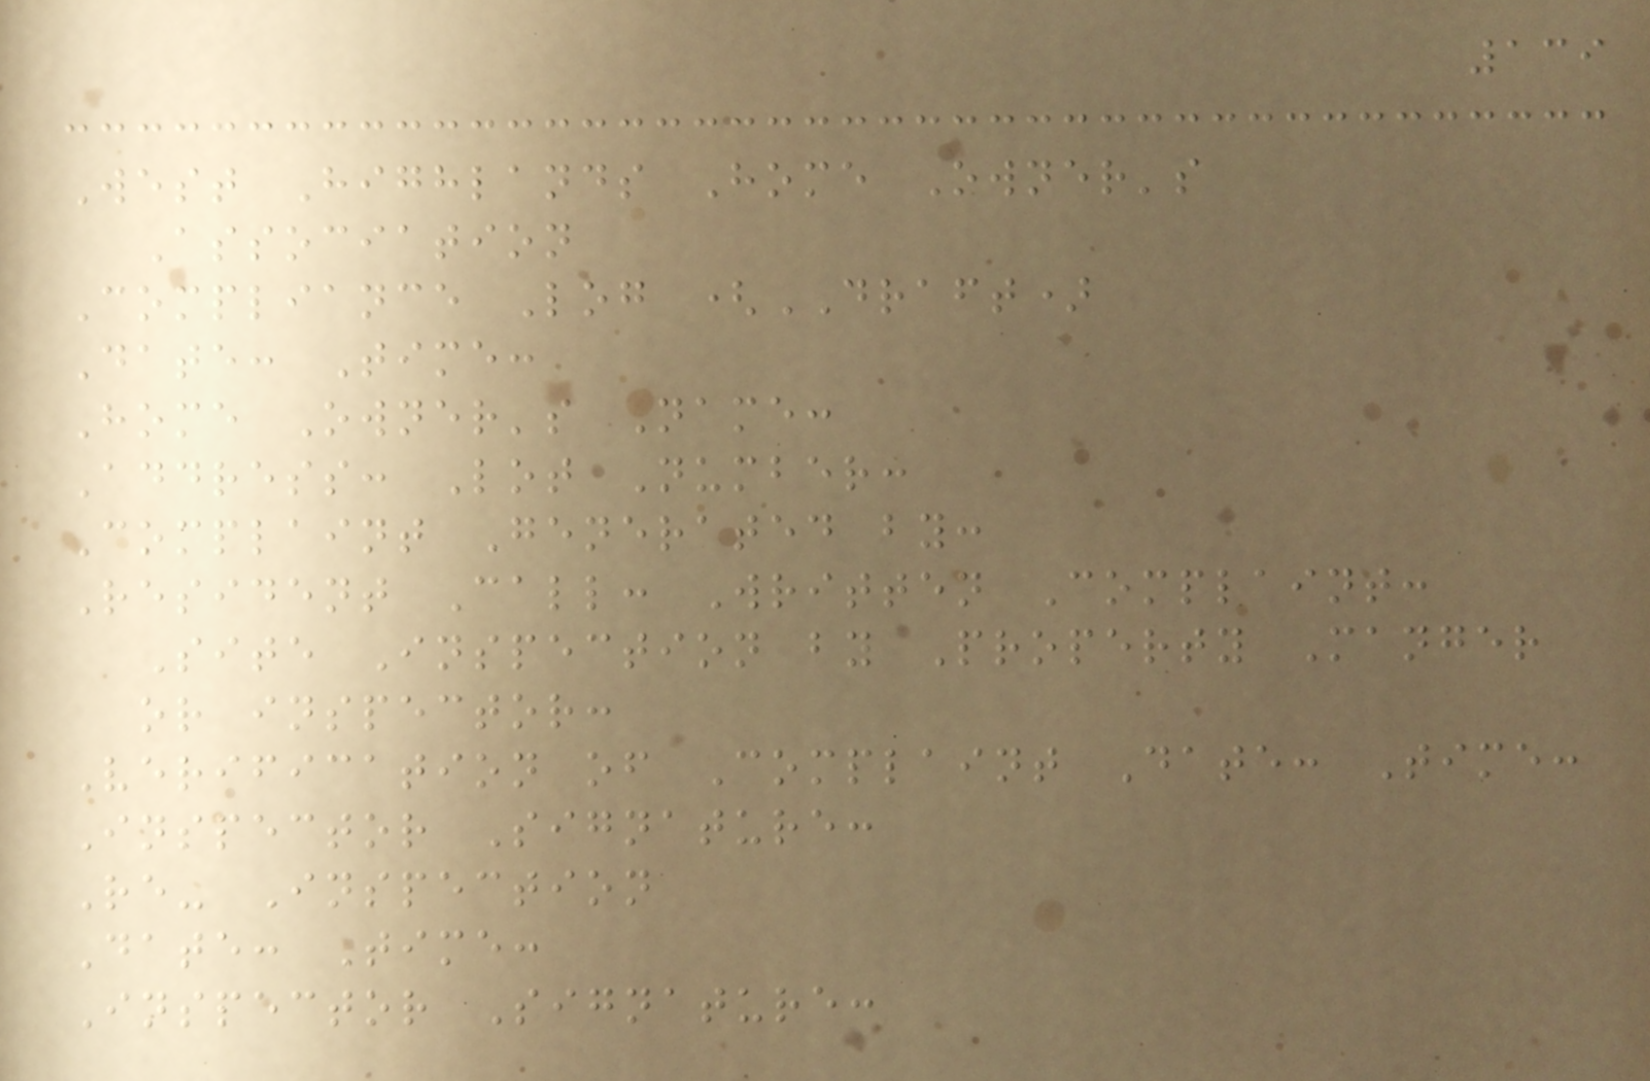139
West Highlands Home Owner's
Association
Compliance Log (DRAFT)
Date: Time:
Home Owner's Name:
Address: Lot Number:
Complaint Generated by:
Resident Call: Written Complaint:
Site Inspection by Property Manger
or inspector:
Verification of Complaint Date: Time:
Inspector Signature:
Re- Inspection
Date: Time:
Inspector Signature:
